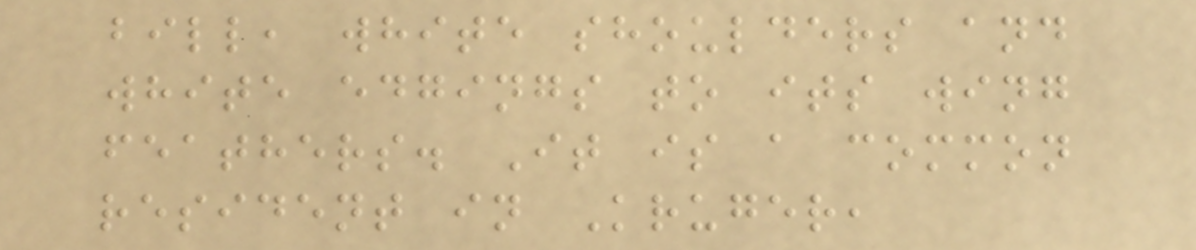bill, white shoulders and
white edgings to its wing
feathers. It is a common
resident in Kruger,
